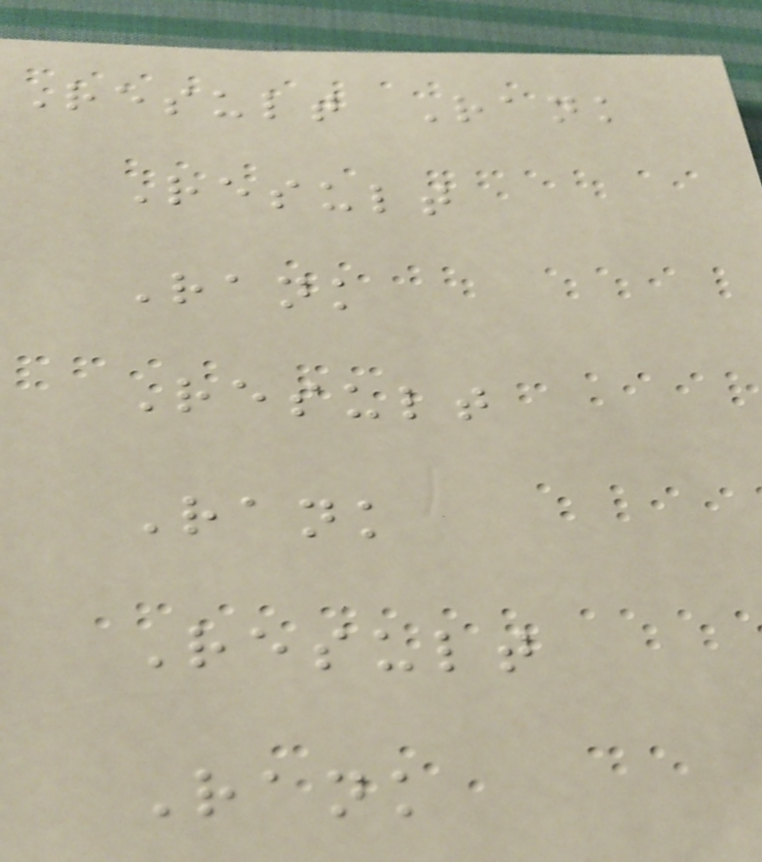Result Rank
Result
Rank
Result
Rank
Result
Rank
